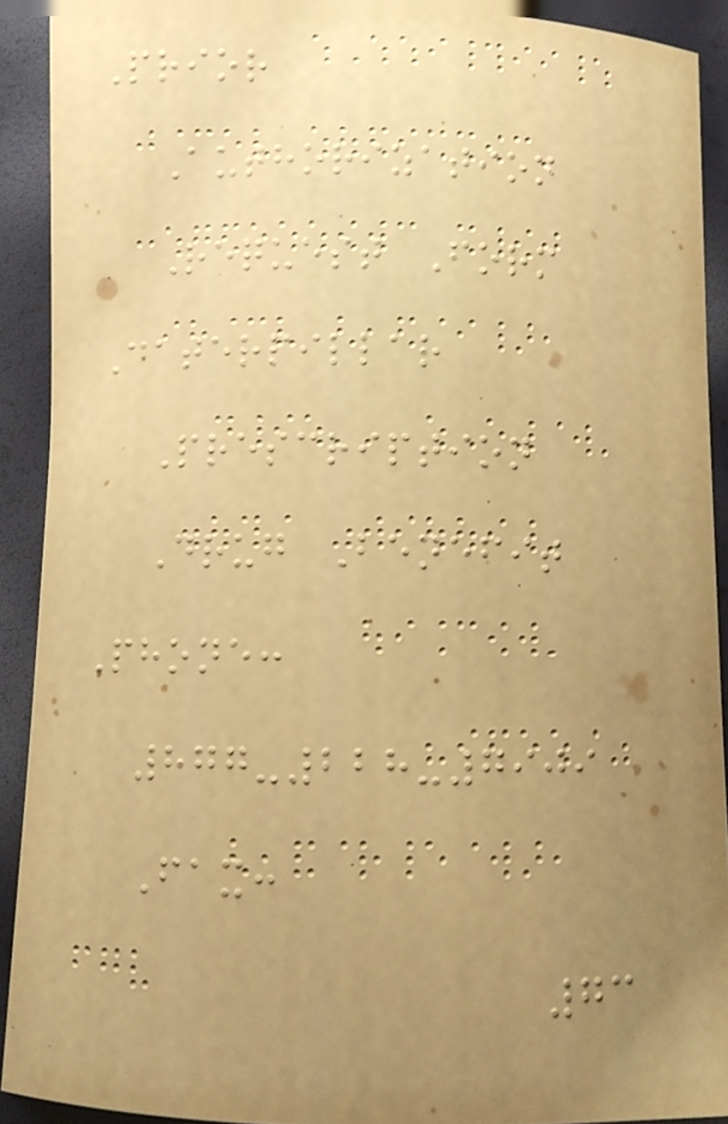Prior
Authorization
Request Form
Caterpillar
Prescription
Drug Benefit
Phone:
877-228-7909
Fax:
73
